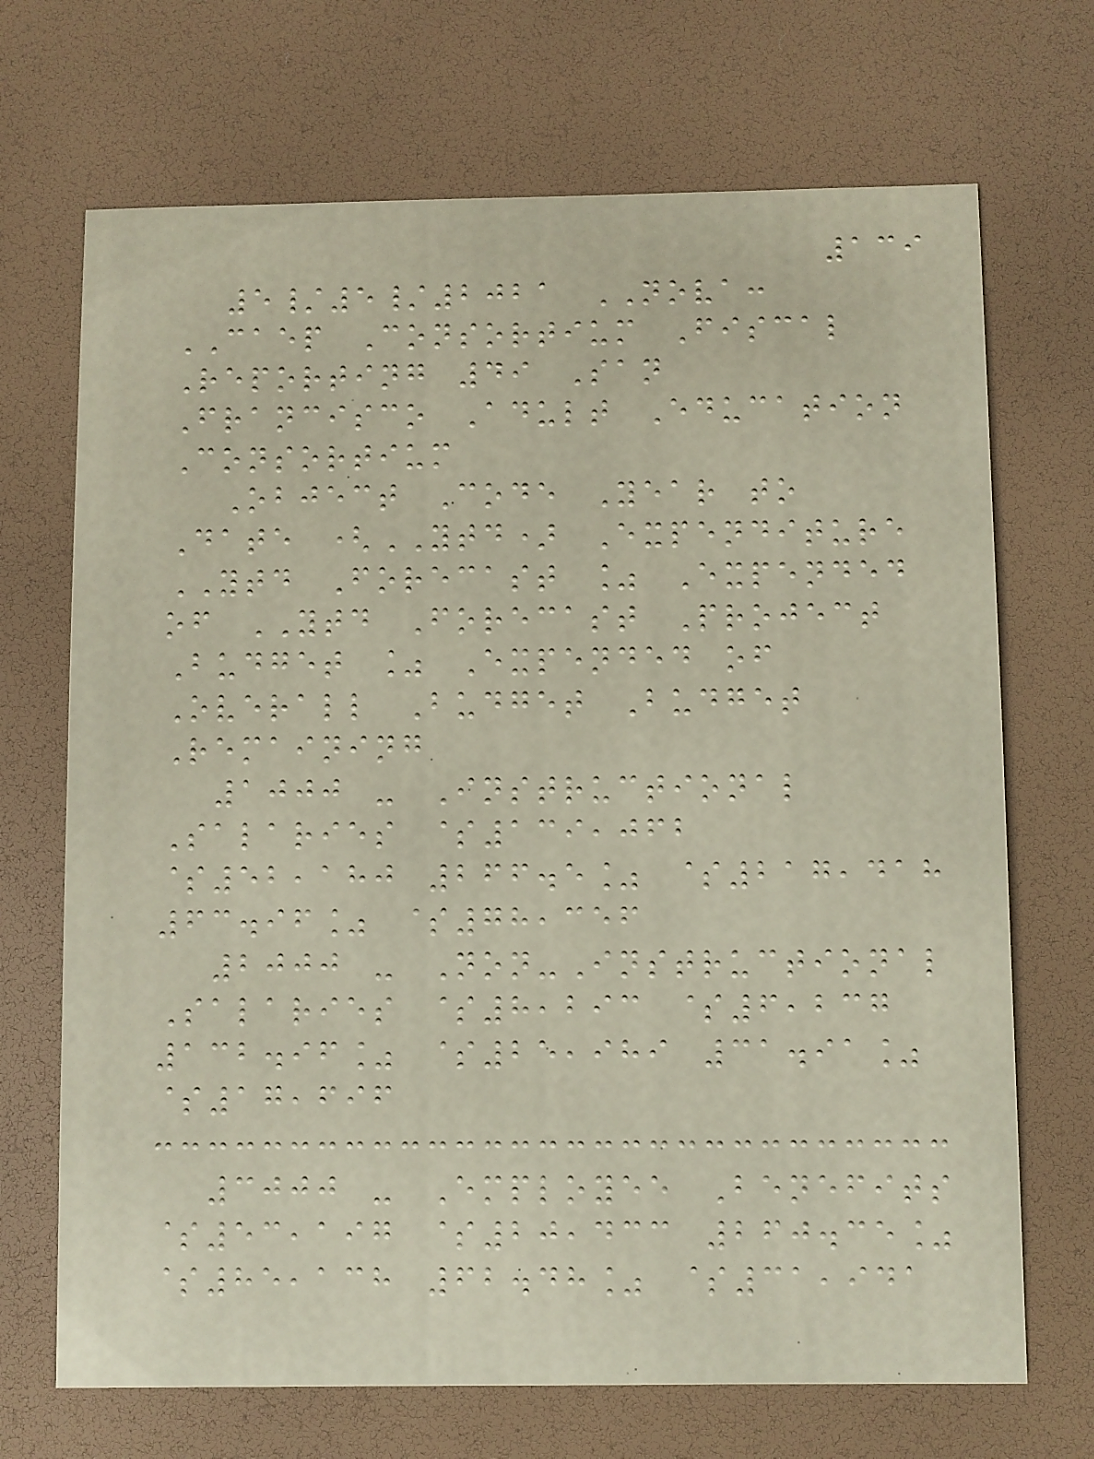139
5/5/2021 NOVA:
CAEP Consortium Fiscal
Reporting 49 San
Francisco Adult Education
Consortium
Object Code Year to
Date (YTD) Expenditure
YTD Forecast % Expended
of YTD Forecast Project
Budget % Expended of
Overall Budget Budget
Remaining
1000 - Instructional
Salaries $139,062
$52,180 266.5% $217,418
63.96% $78,356
2000 - Non-Instructional
Salaries $8,293 $6,237
132.96% $25,989 31.91%
$17,696
3000 - Employee Benefits
$53,197 $20,433 260.35%
$85,138 62.48% $31,941
